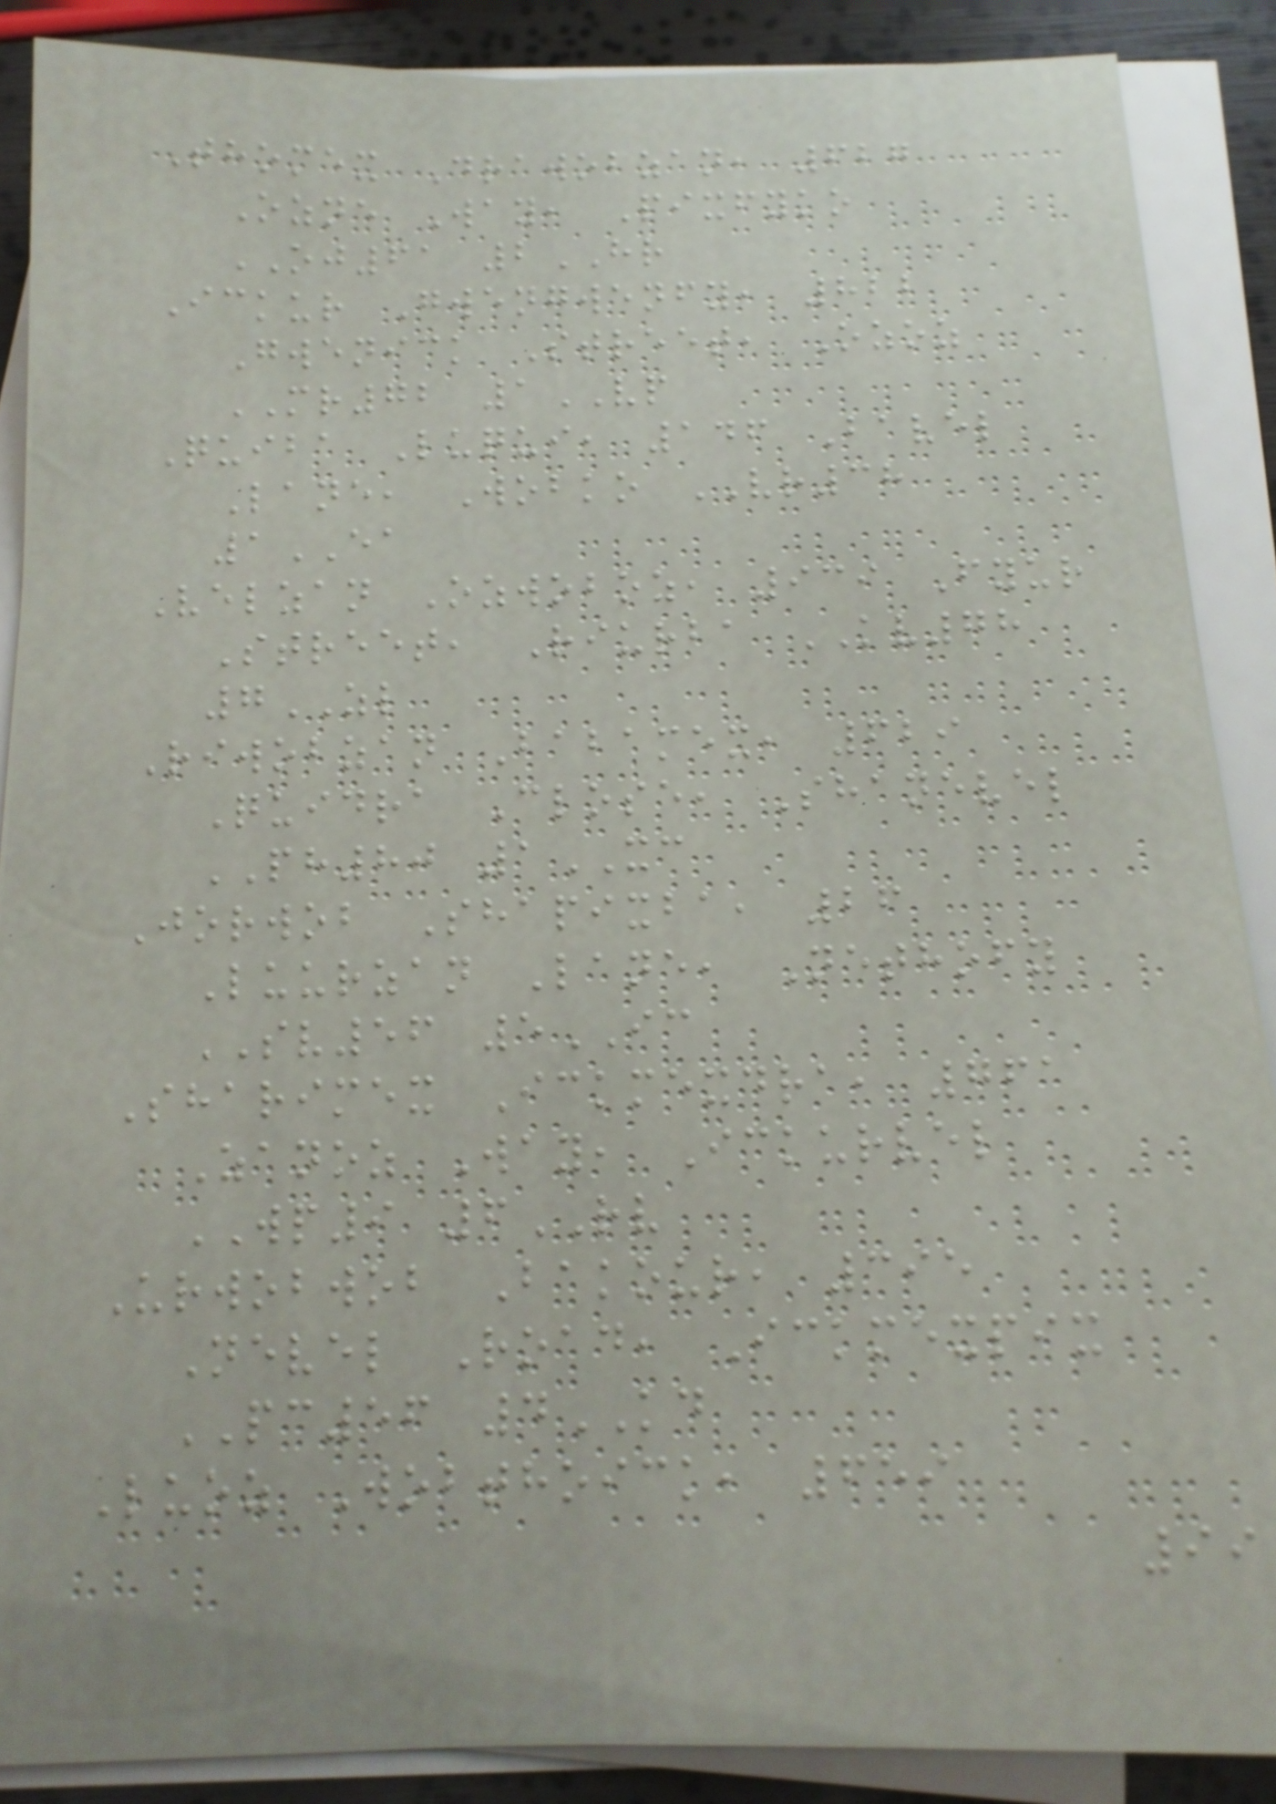Thomex Drawobzan, 627
Ozne Way, Pixfyko
OJ61 2HR
Ickur Gwengwenfy, 822
Gwenick Street, Ozoz
MR72 1VP
Quiba Luqui, 146 Bavel
Lane, Wobko VR38
1EA
Velzan Ozwoboz, 939 Fyur
Street, Riurba KV78
7ZL
Riwobzan Babamex, 629
Quidra Close, Shanevel
PH80 1XC
Jorwob Shapixba, 26
Luurzan Lane, Nethofy
SV56 5IC
Sharimex Ickmexdra, 761
Zanoz Way, Ickurvel
WP9 6RV
Urwobwob Bakour, 395
Nevel Road, Ickmexpix
PC56 4KD
Luoz Wobthoick, 659
99
